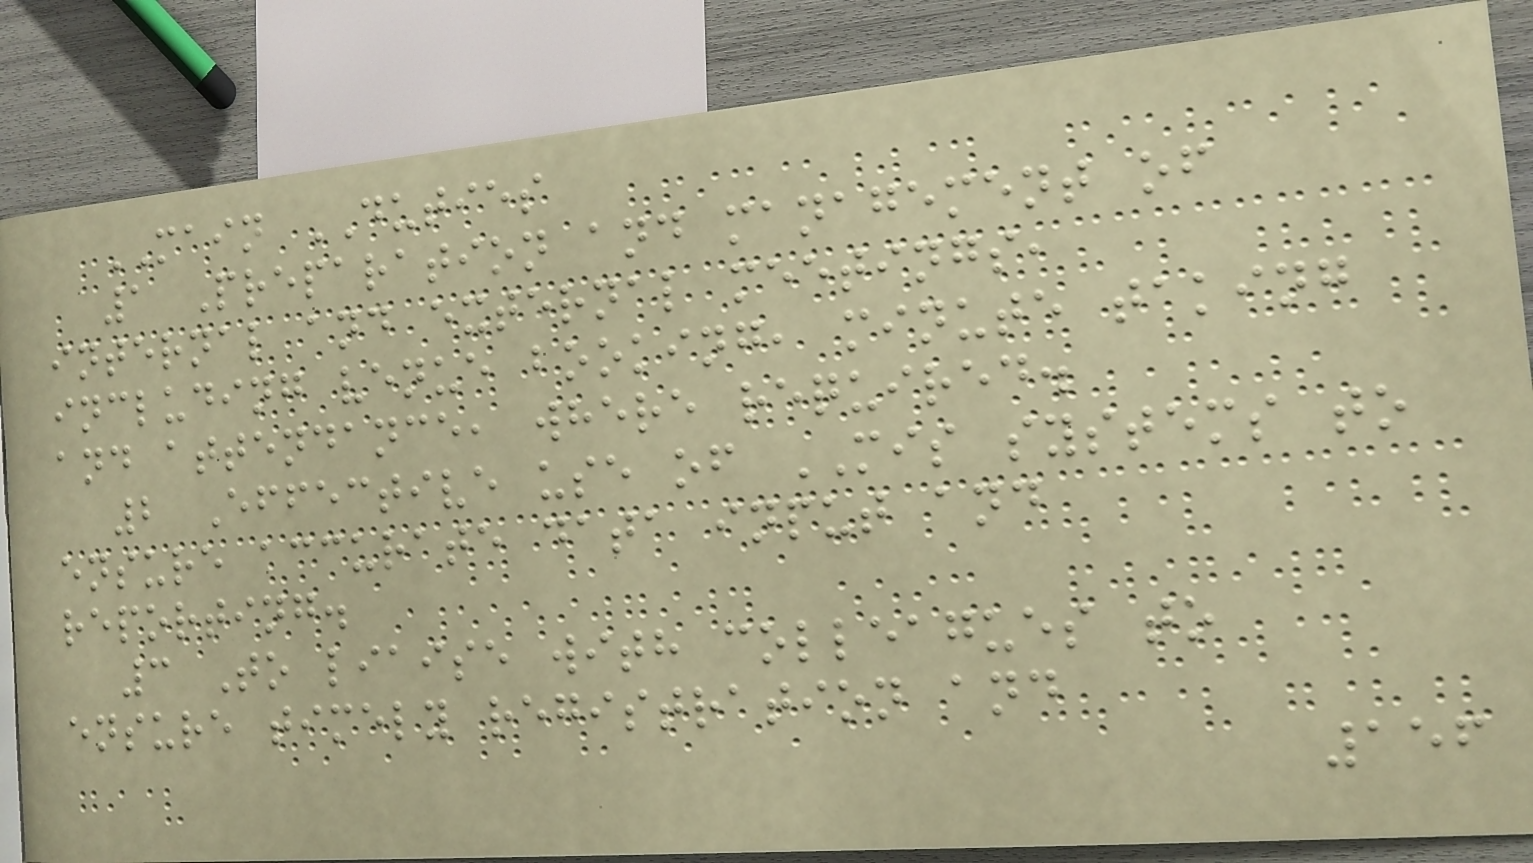MAIN DUTIES
1 Preparation and management of
internal and external meetings,
including venue booking, minute taking
and attendance, where required.
2 Effective use of MIS systems to
ensure accurate data input and
reporting.
3 To liaise with colleagues to
ensure timely registration and
156
